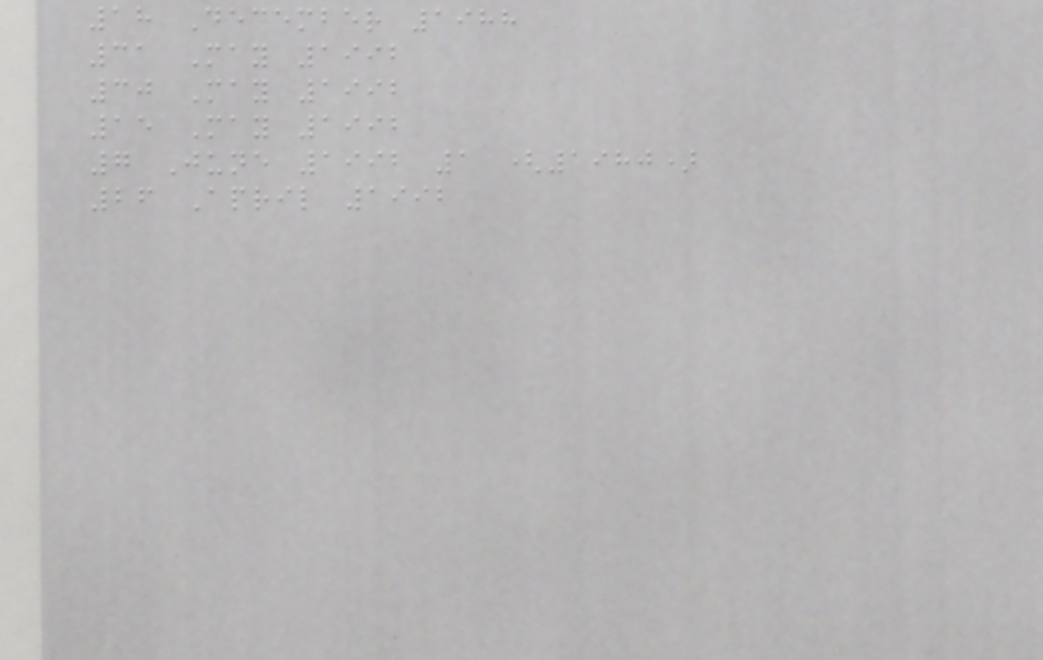18 December 1988
31 May 1992
30 May 1992
15 May 1992
7 June 1992 1 (1980)
26 April 1992
